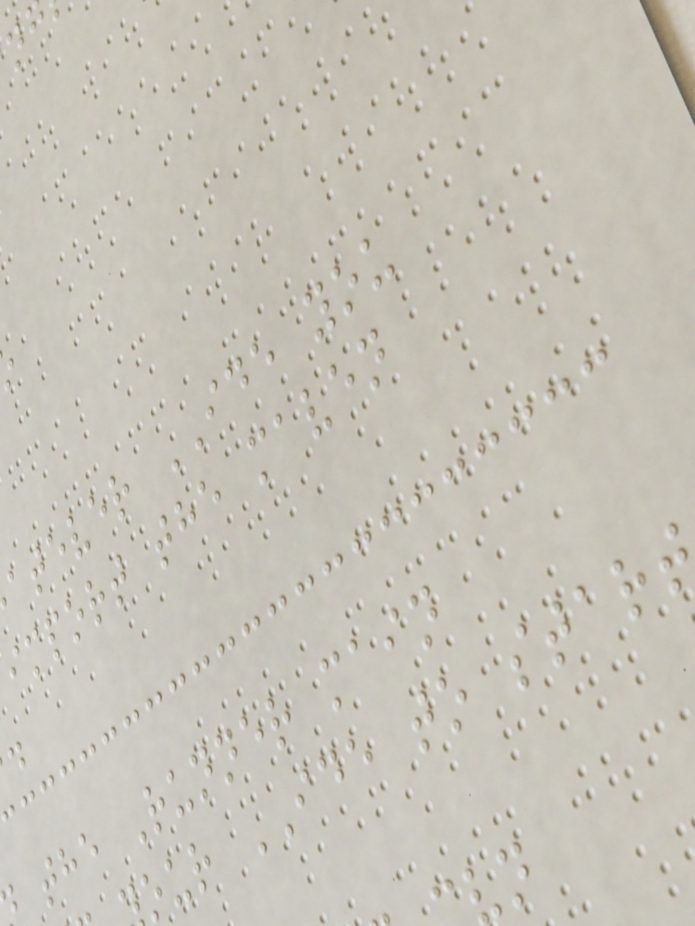atever IDE you
import the maven
the Runner main
our IDE to star
